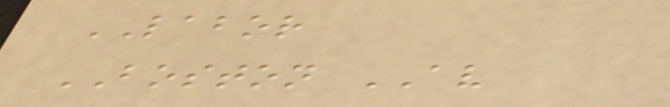LABOR
BOSTON AV
